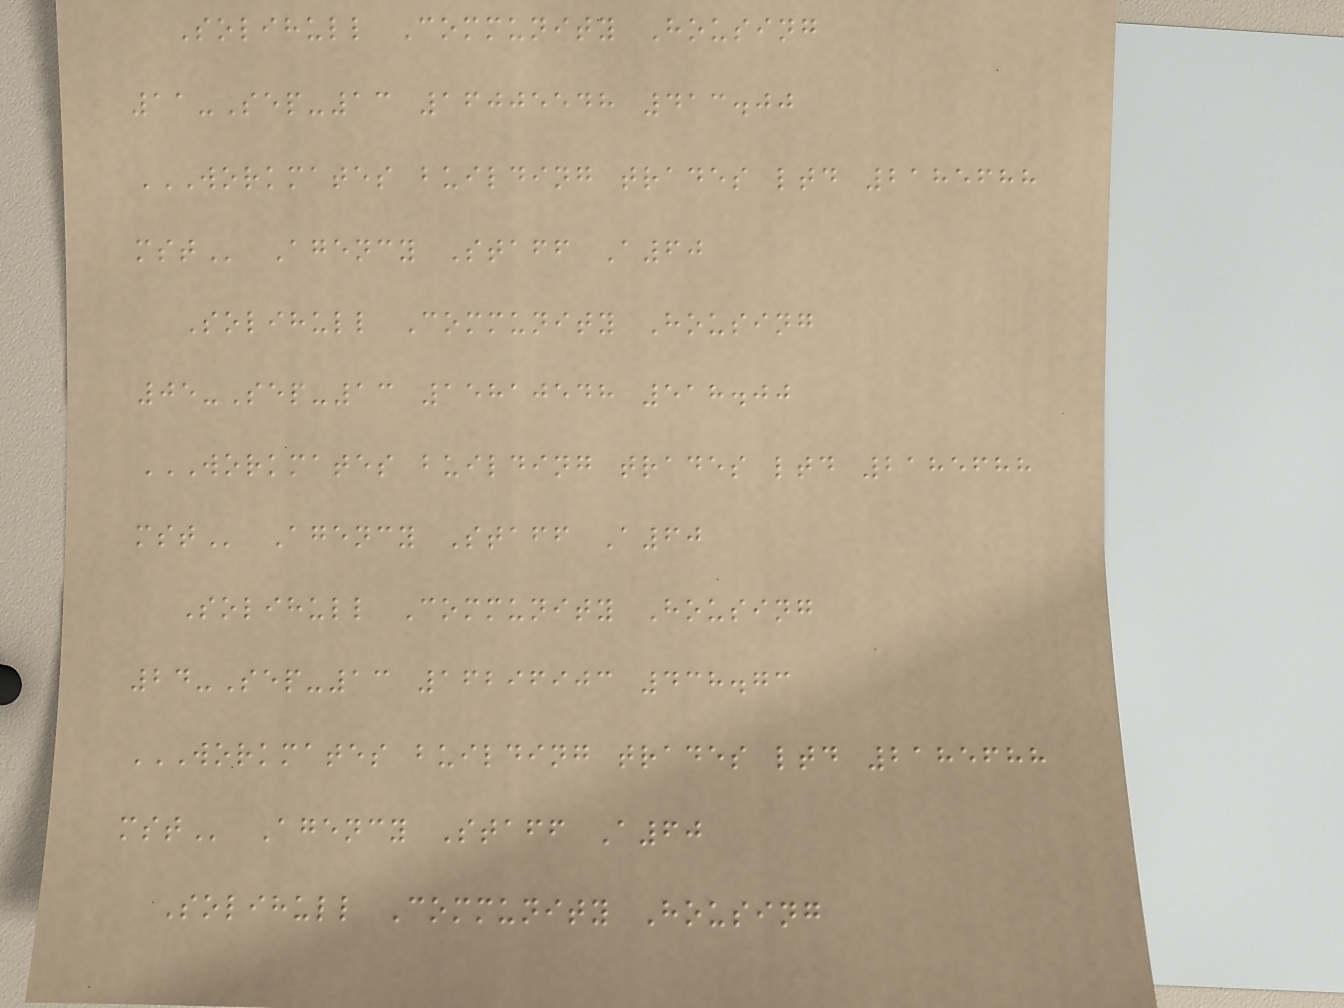Solihull Community Housing
11-Sep-13 16005548 413.00
WORKMATES BUILDING TRADES LTD 2185688
MST Agency Staff A60
Solihull Community Housing
05-Sep-13 15810548 518.00
WORKMATES BUILDING TRADES LTD 2185688
MST Agency Staff A60
Solihull Community Housing
24-Sep-13 16296903 438.73
WORKMATES BUILDING TRADES LTD 2185688
MST Agency Staff A60
Solihull Community Housing
